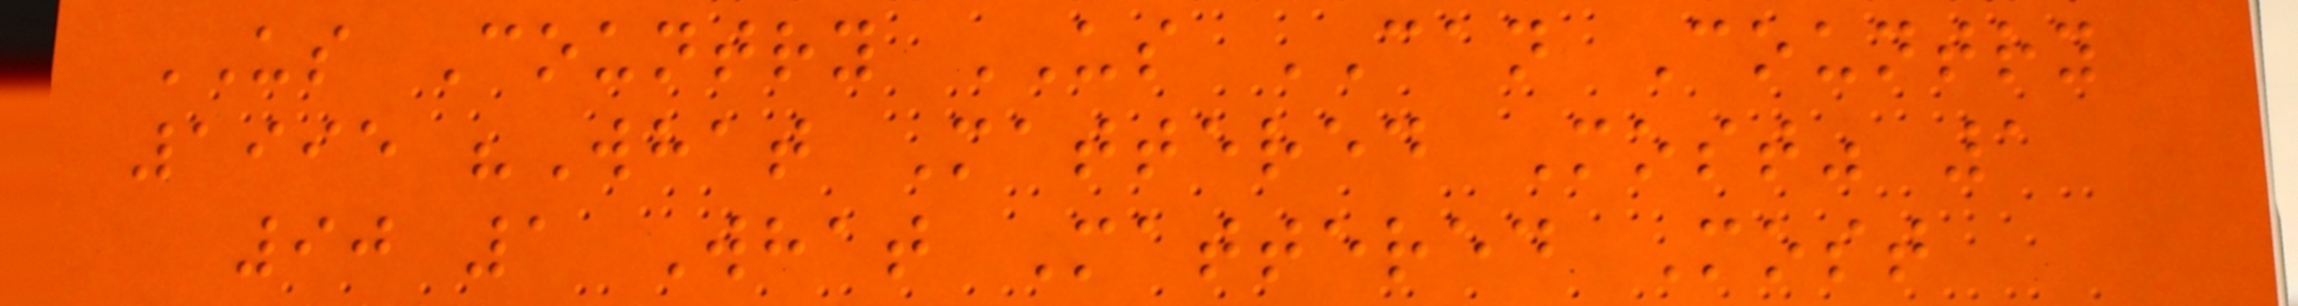US Country US CAN Country
1995 "What Mattered Most" 1
90 1 What Mattered Most
